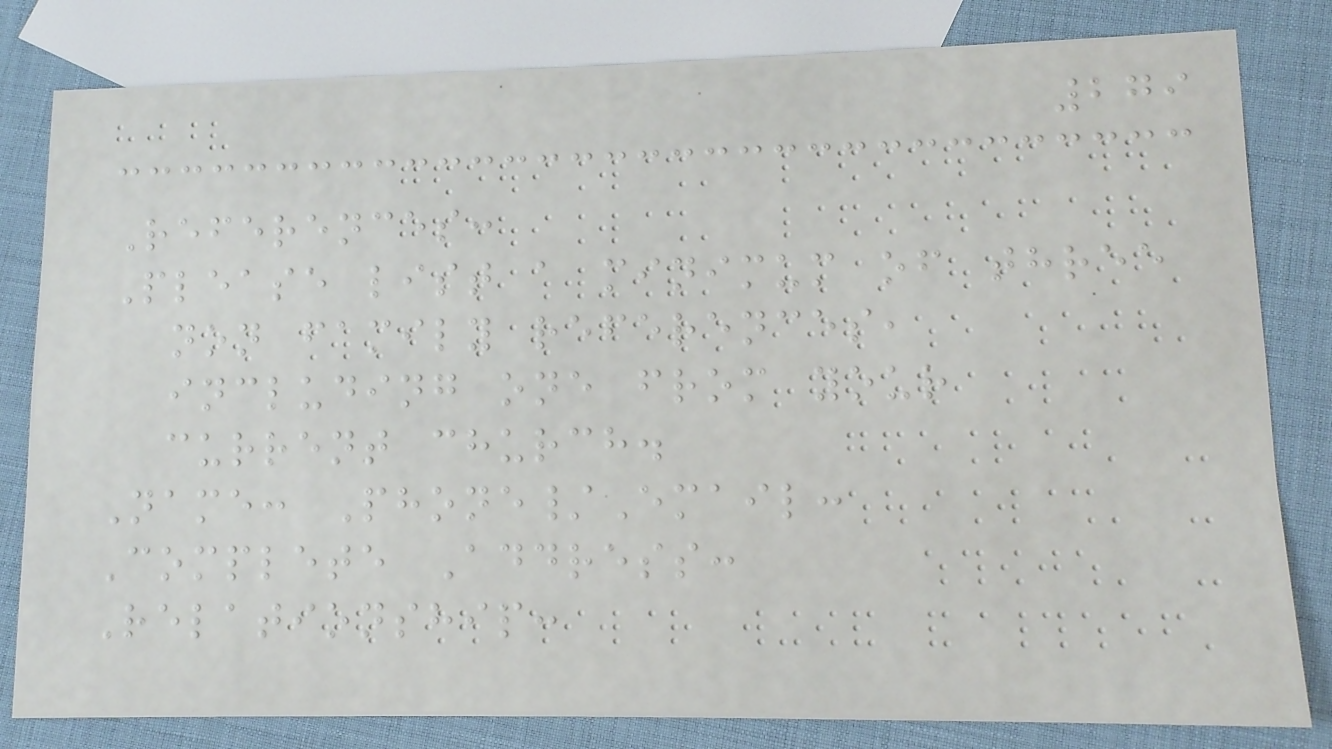279
References:
Please list a minimum of three
non family references,
including one from your
current church.
Name: Phone/Email:
Complete Address:
Relationship:
